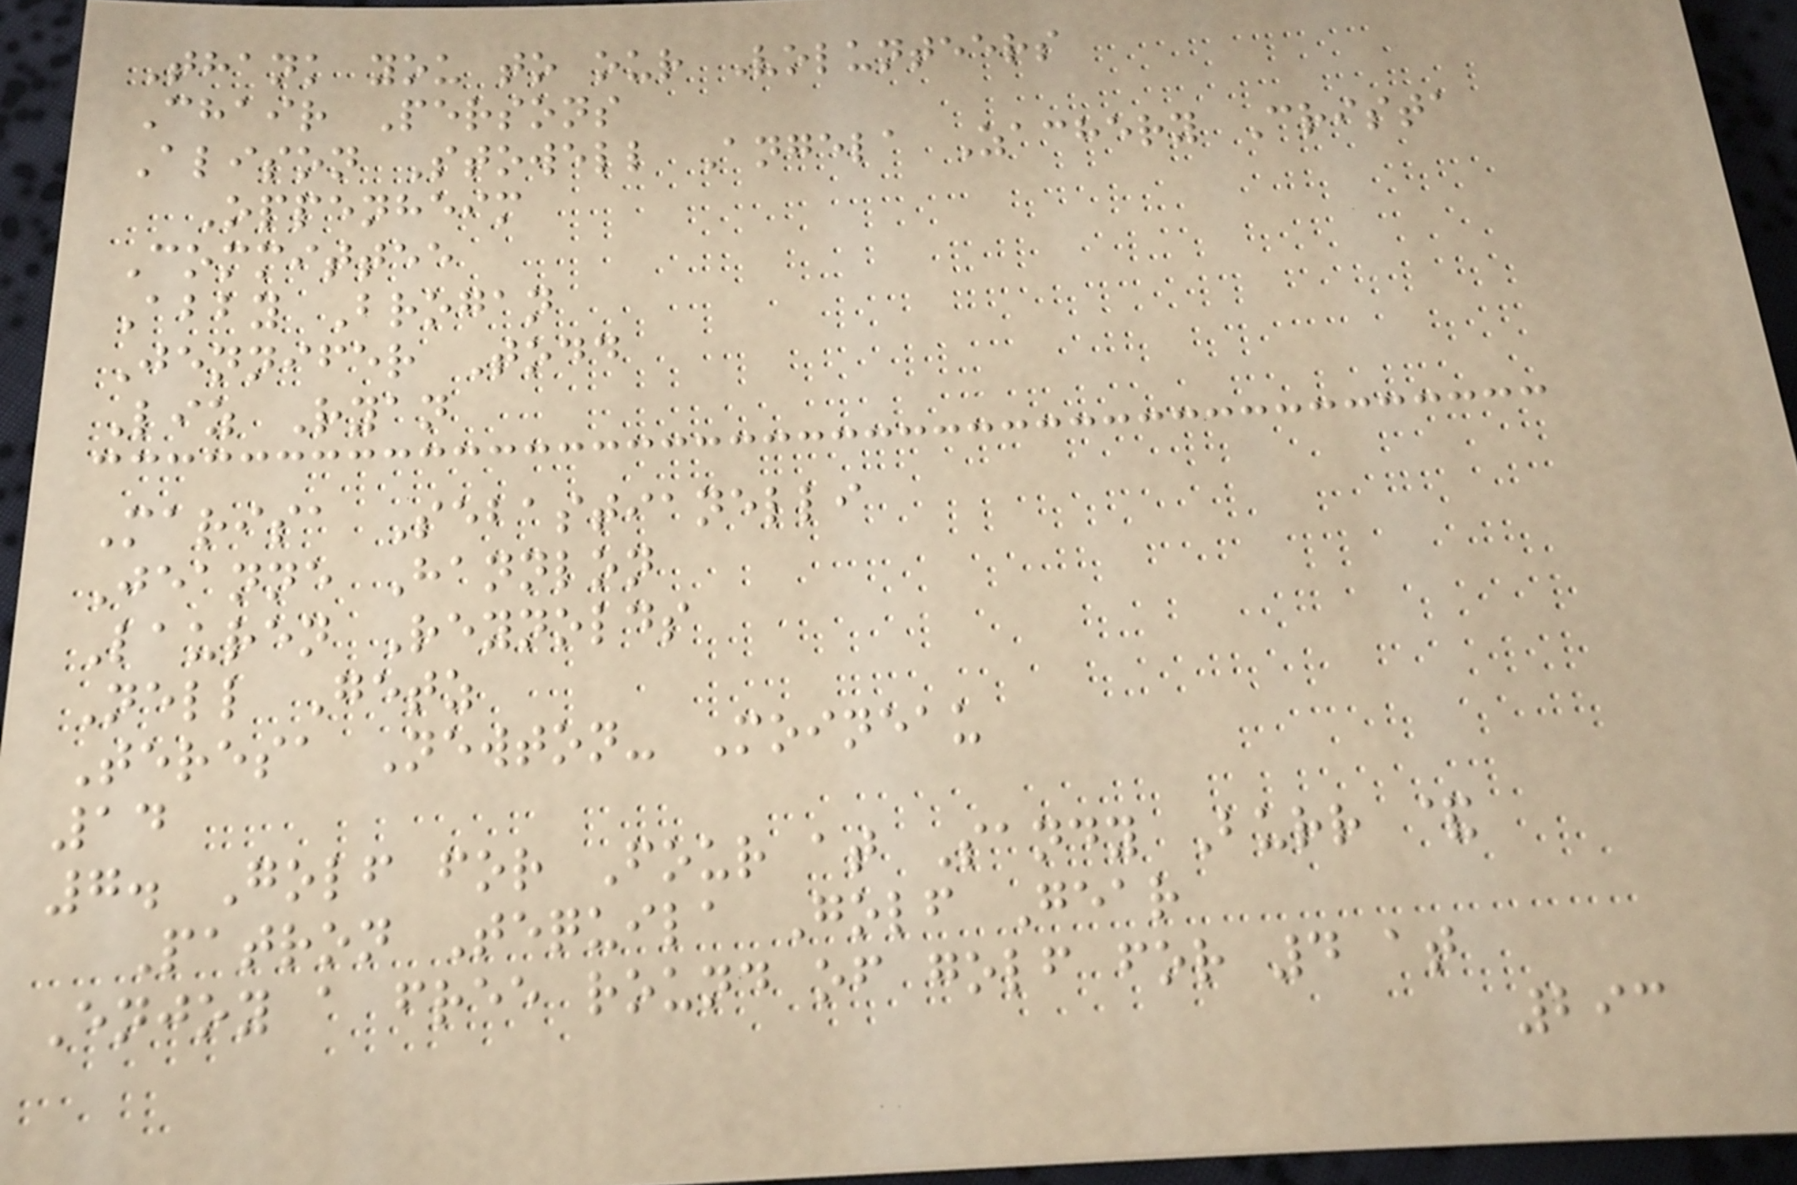Thank you to our Volunteers
Chair Persons
Alison Stowell Angela Zachery Crista
Oppenheim
Committee
Abby Brogan
Jennifer Todd
Liz Ryan
Marisa Sebastianelli
Jeanne Hannlon
Lauren Reynolds
Nell Getz
Teresa Newton- Moineau
14
7. Golf for Four at Sandy Burr &
Patron Tequila Golf Gear
Enjoy a free round of golf for 4 at
293
